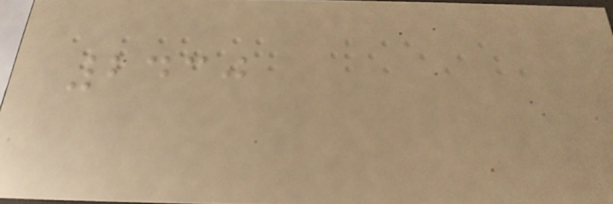2430
